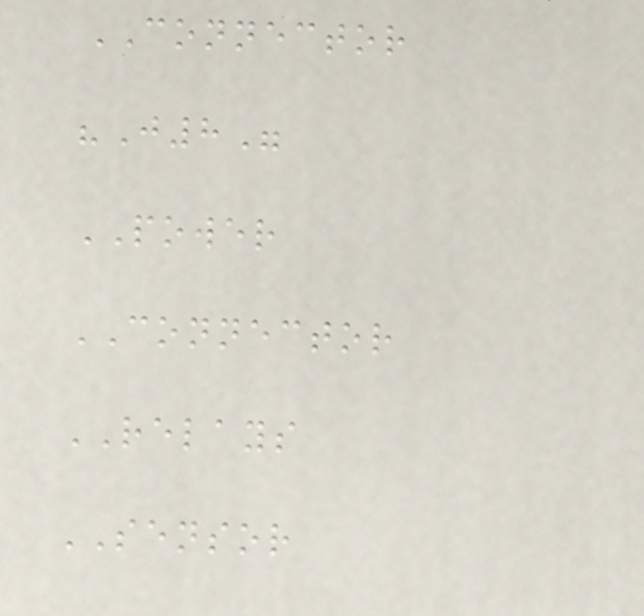CONNECTOR
"J8"
POWER
CONNECTOR
RELAYS
SENSOR
